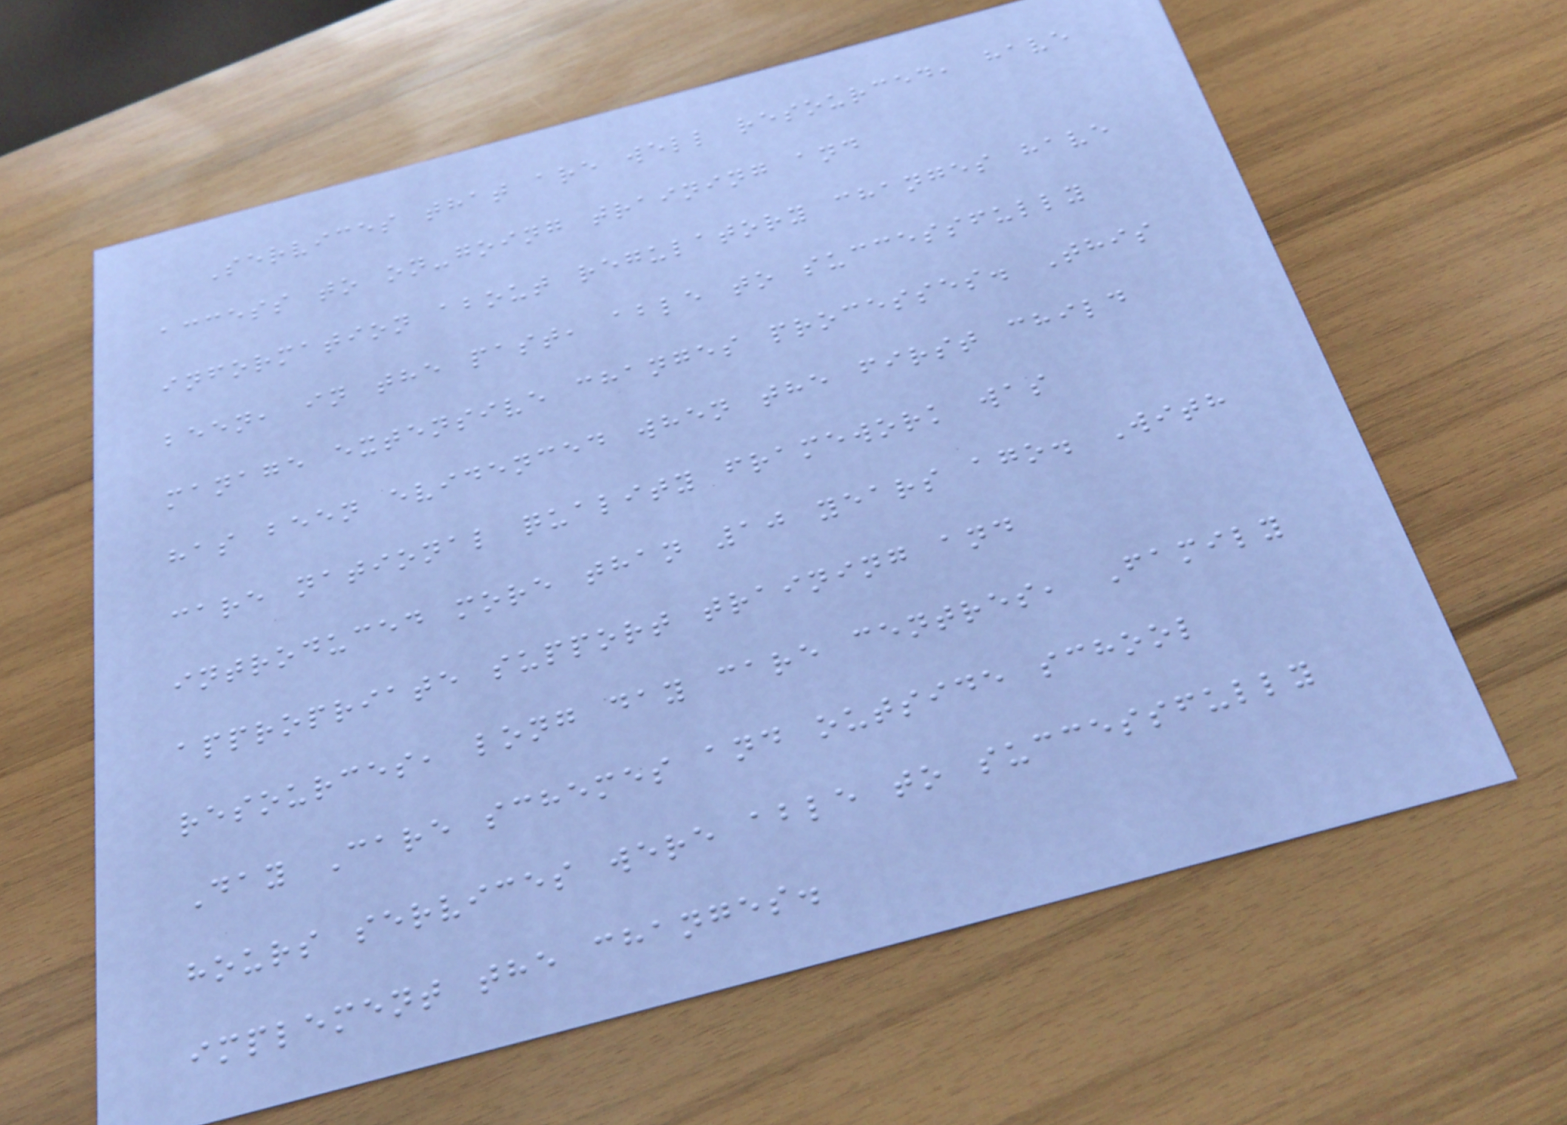Services that are well resourced, have
access to on-going training and
information about regulatory changes have
been, in the past, able to successfully
manage extensive changes processes. This
has been evidenced when the first child
care national quality framework was
introduced more than 10 years ago. With
appropriate support training and
resources, long day care centres, Family
Day Care schemes and outside school
hours services were able to successfully
implement the changes.
